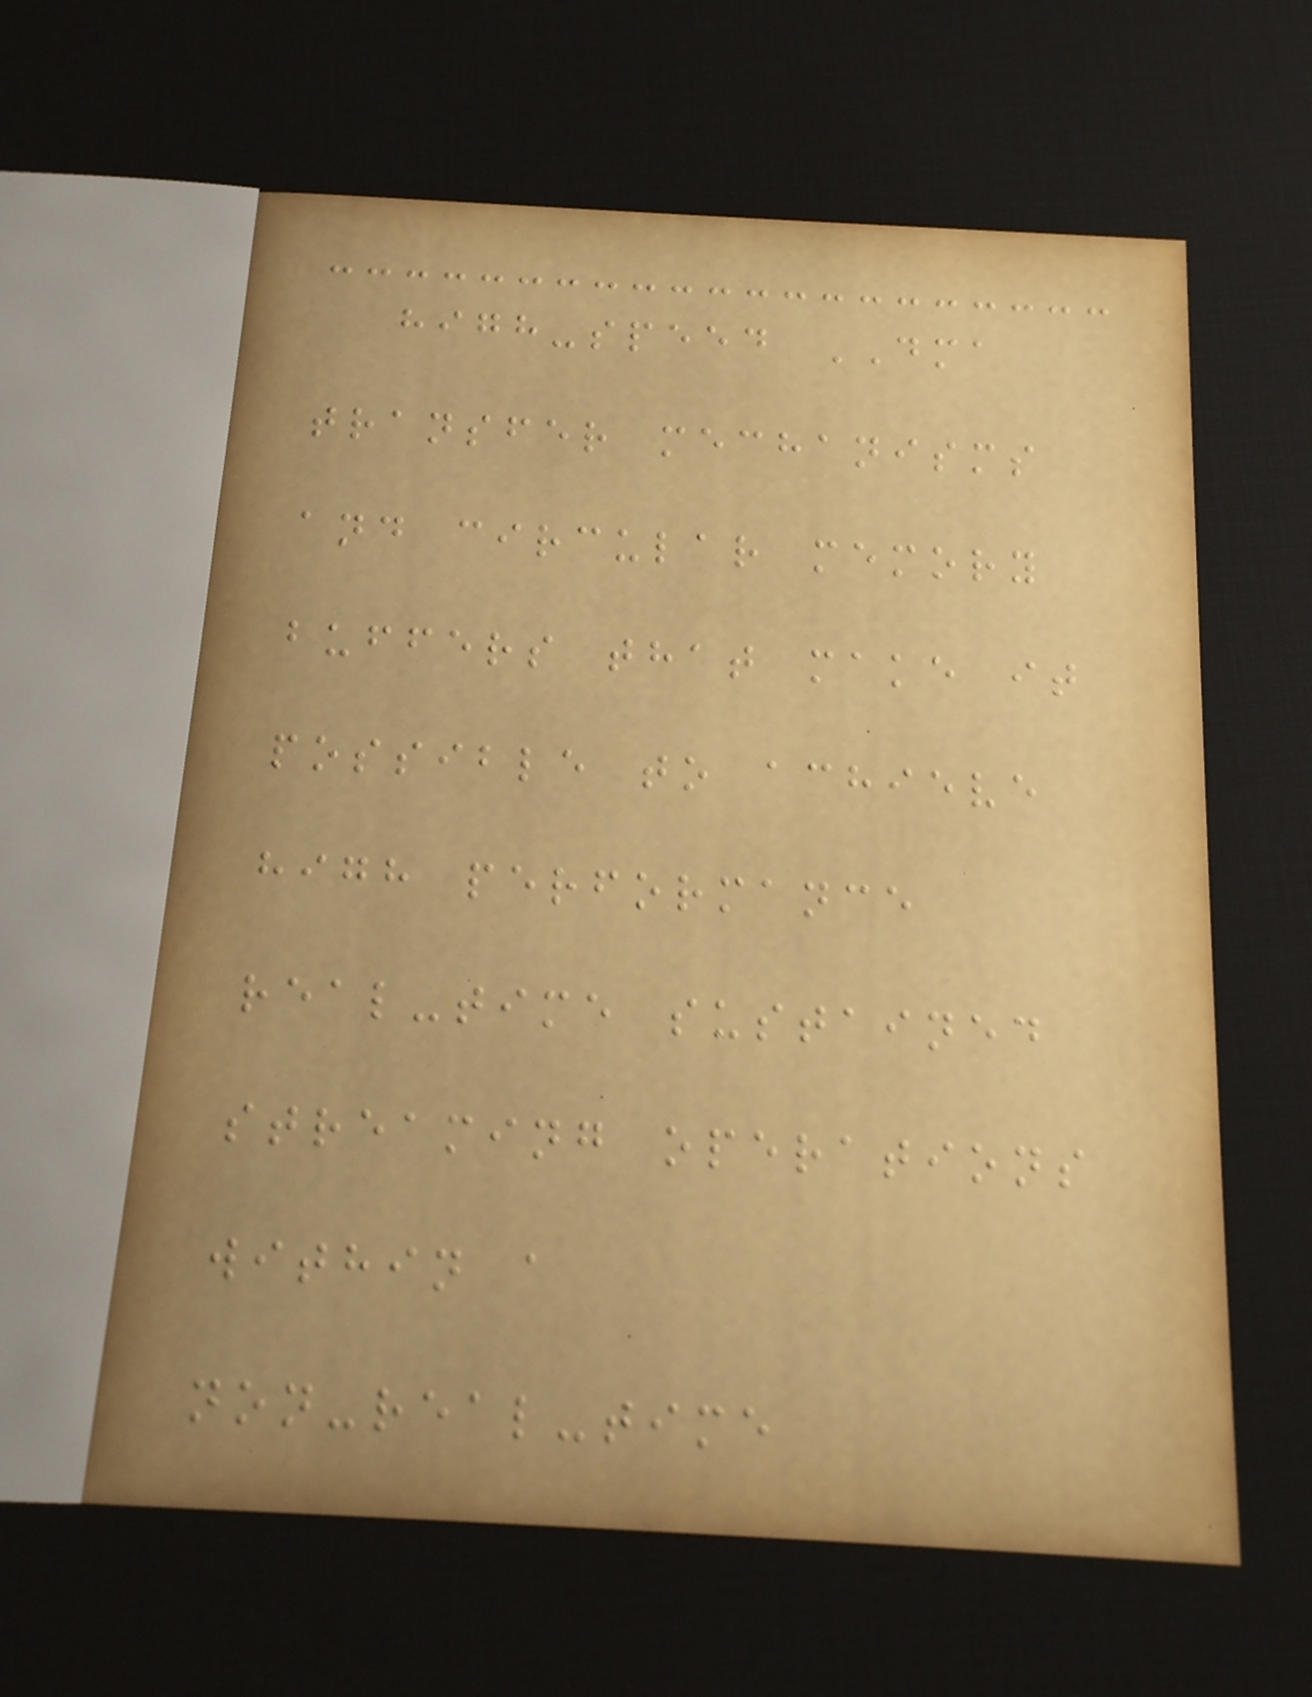high-speed DMA
transfer mechanisms
and circular memory
buffers that make it
possible to achieve
high performance
real-time sustained
streaming operations
within a
non-real-time
